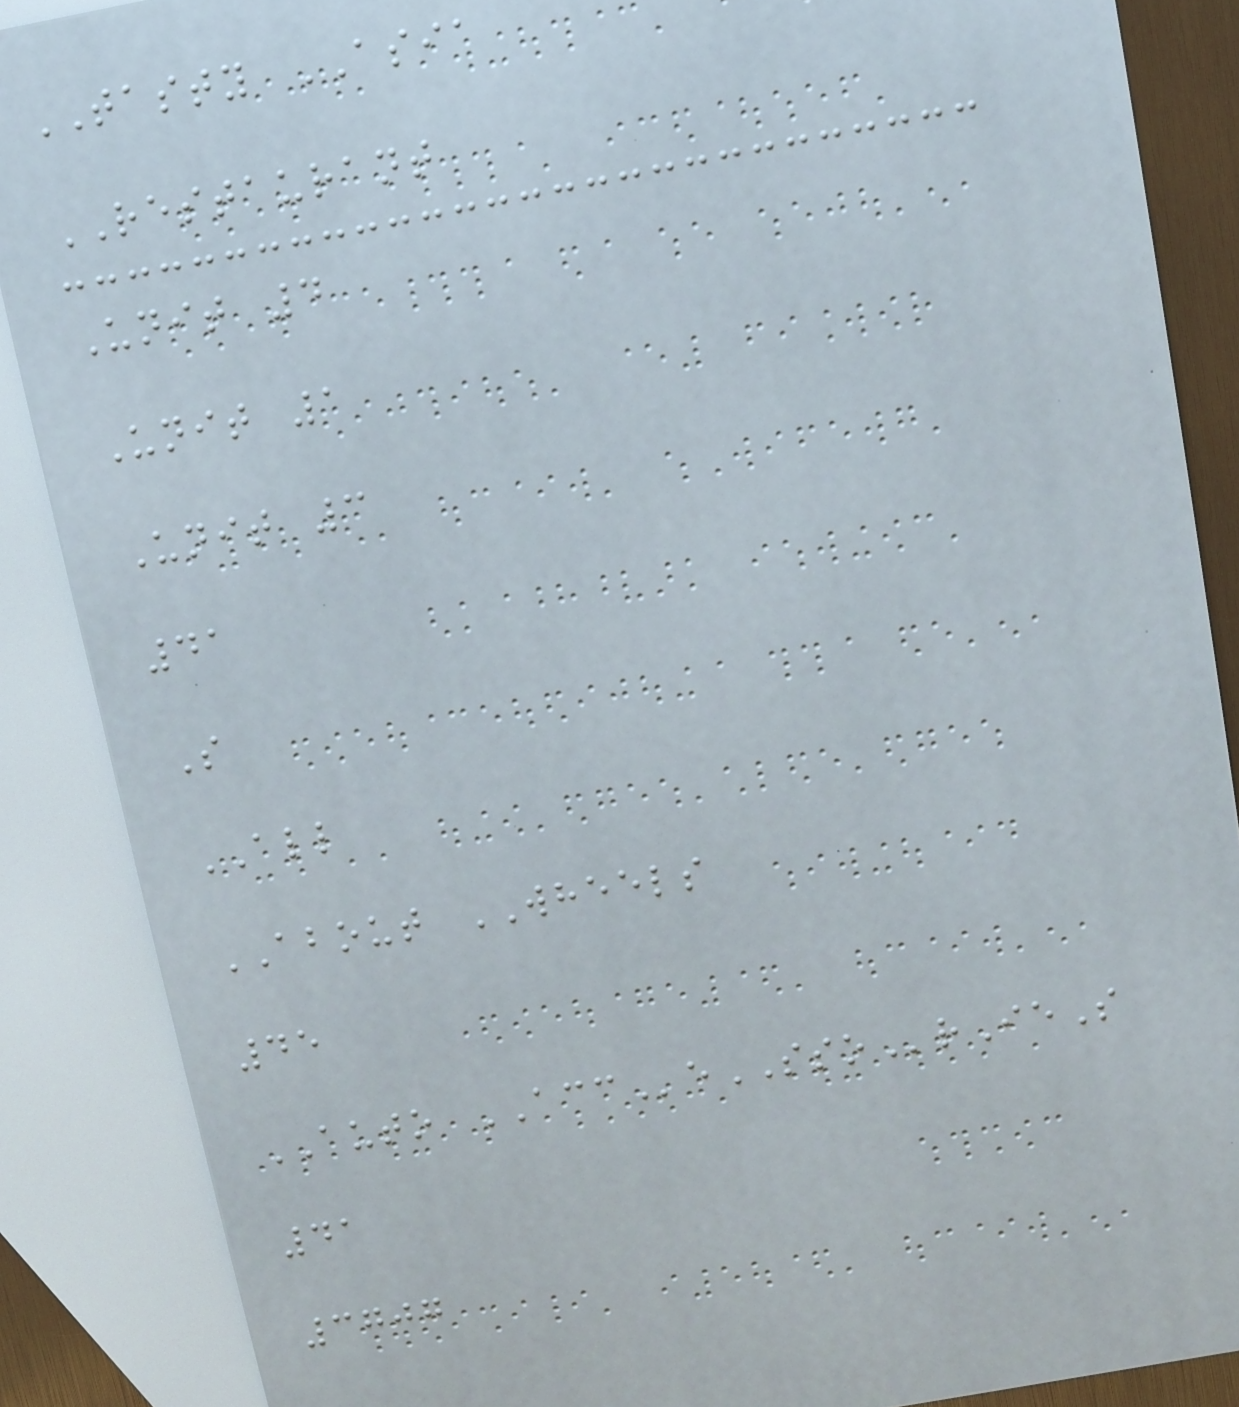TASTY ASIA
RESTAURANT
Unit 4
Unit 1
Unit 3
41
S
ALL
ABOUT WHEELS
45
AUTO ACCeSSOrIeS
41
3707
